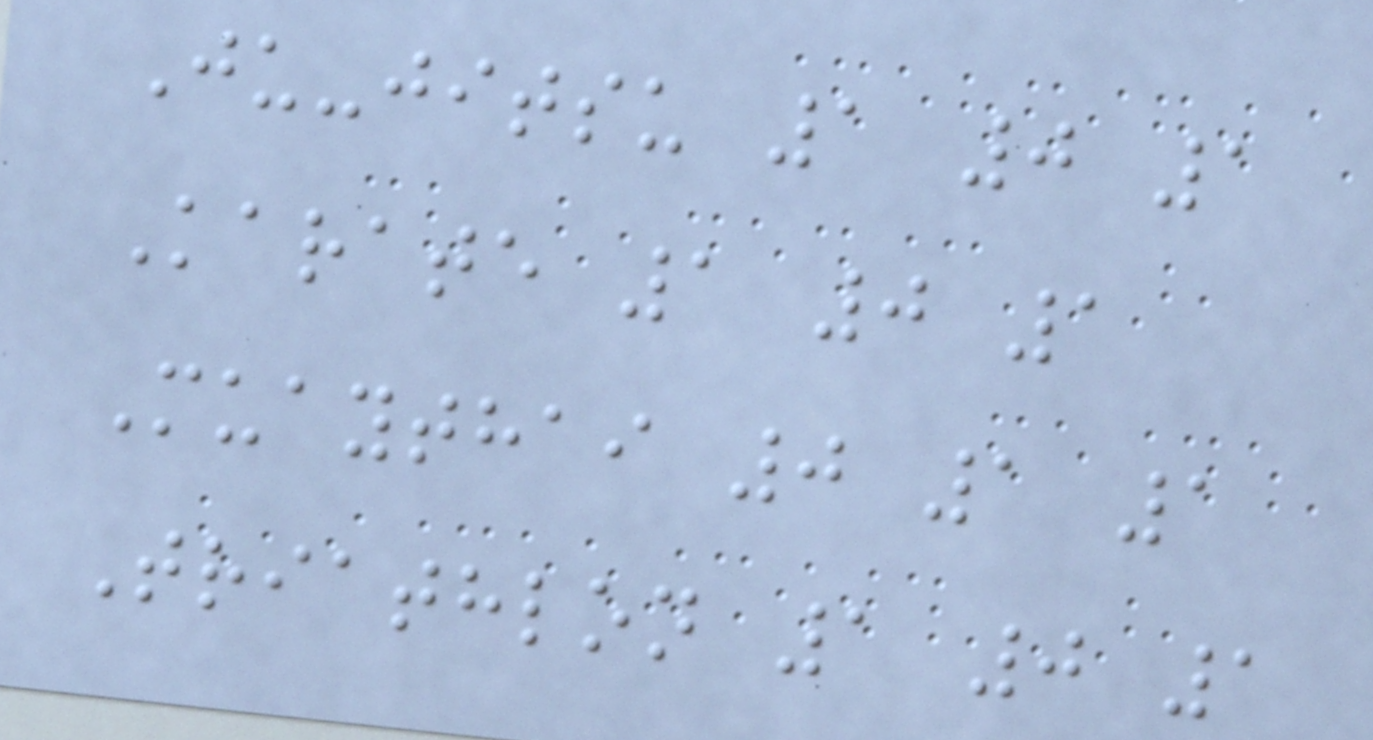Ju-jitsu 1 0 1
Karate 1 0 1
Muaythai 0 1 1
Triathlon 1 0 1
